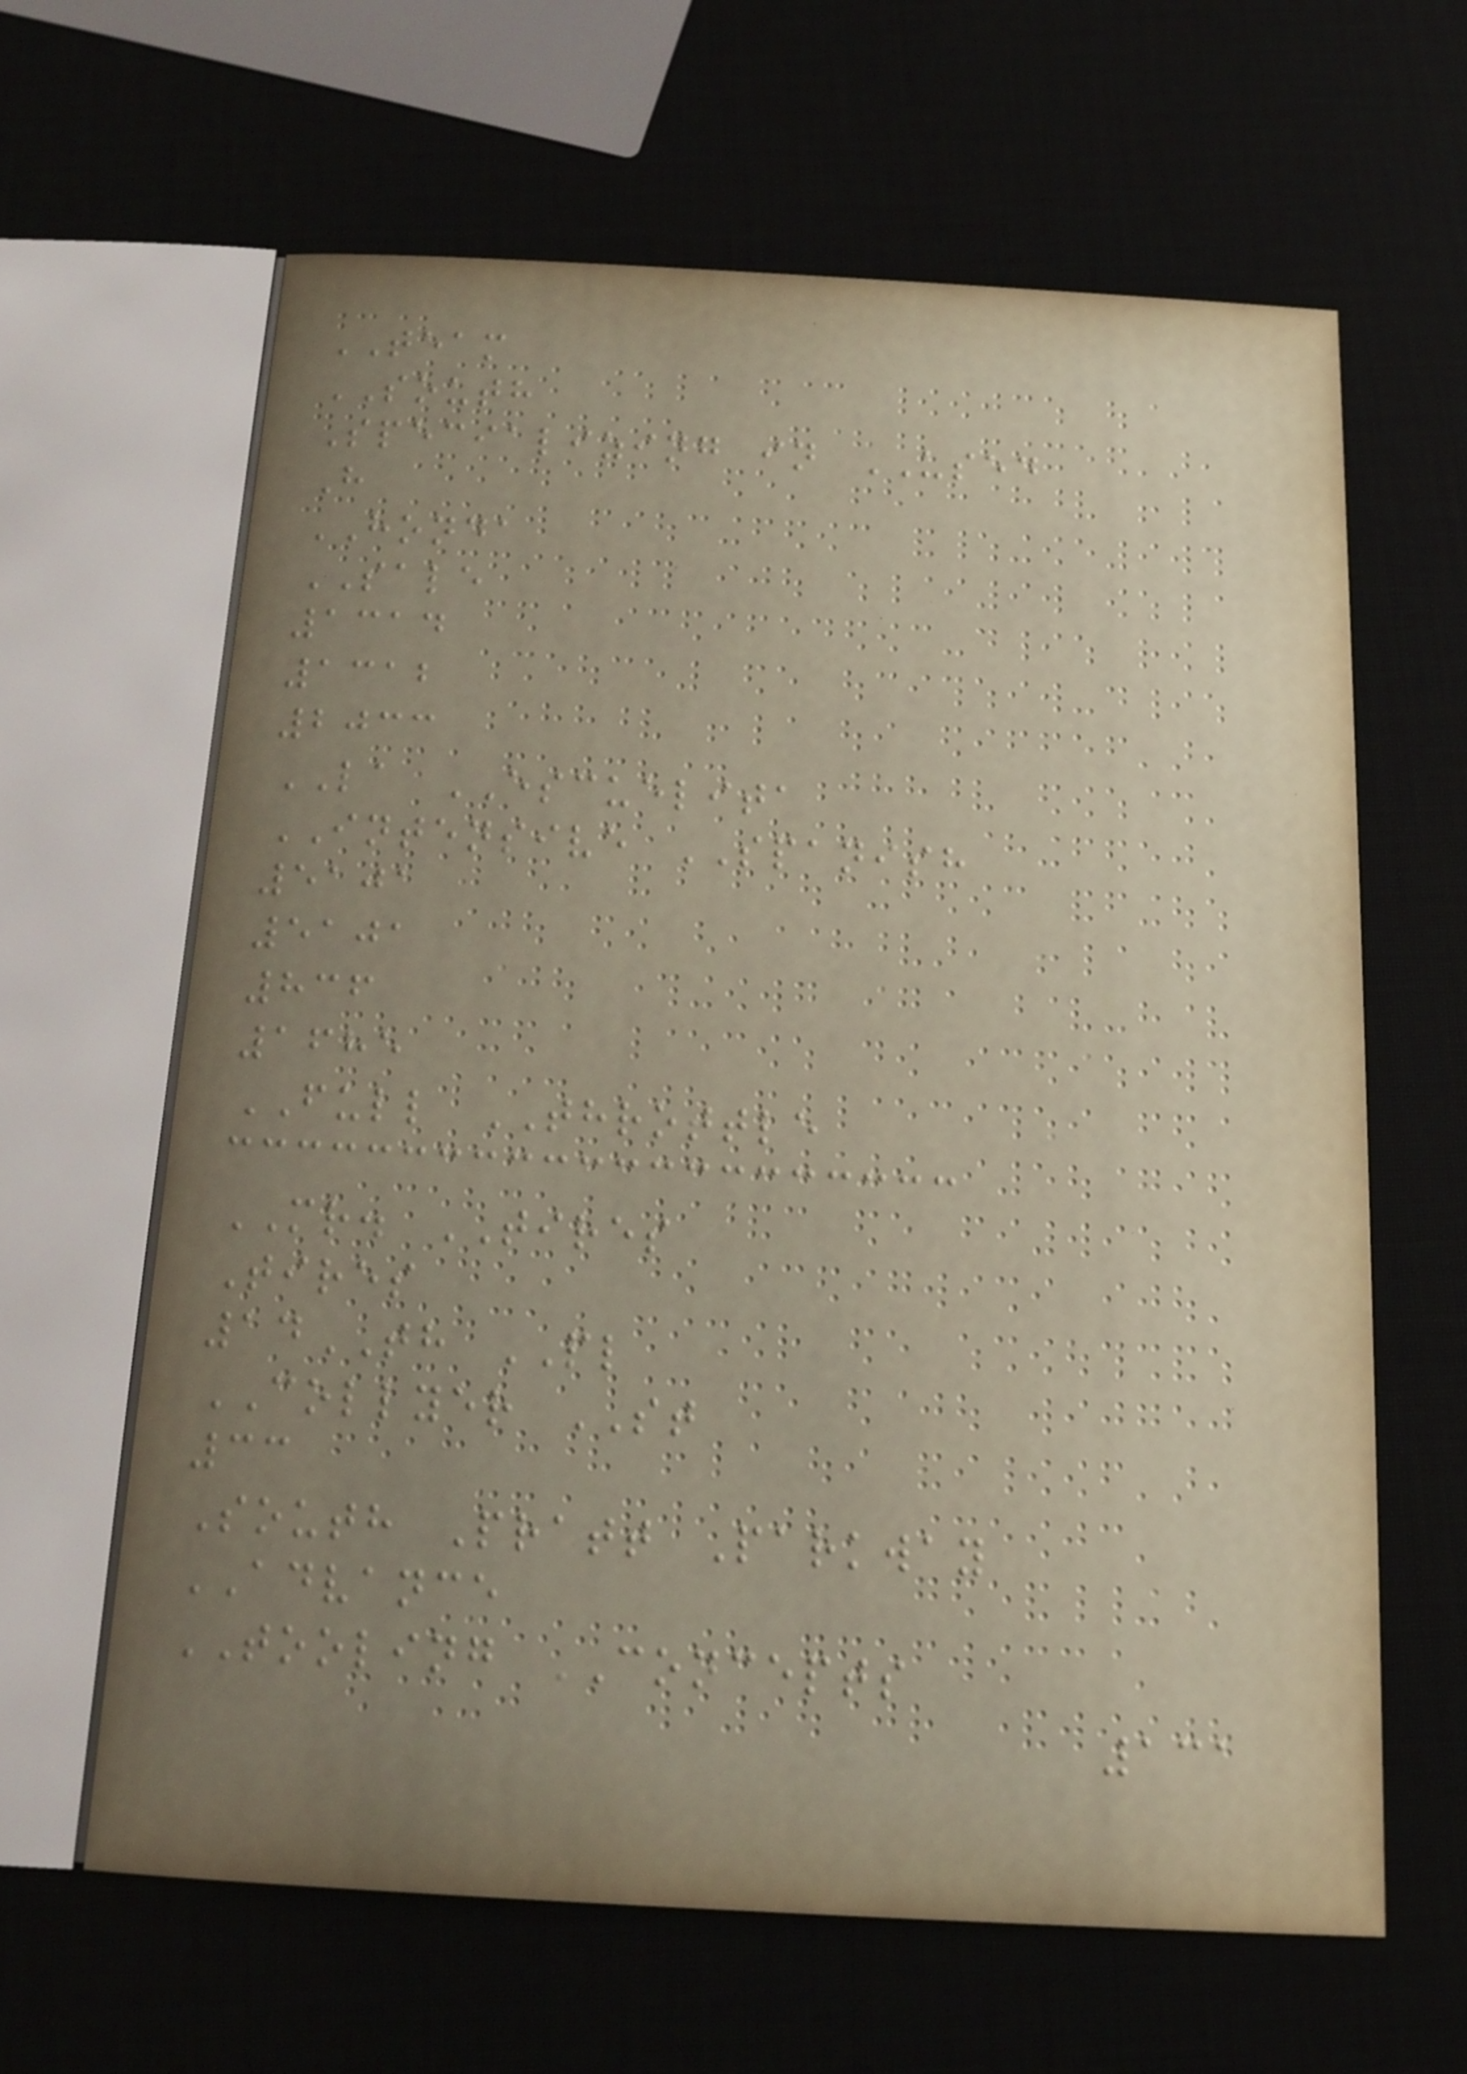TEAM
SOUTH
Specializing in USED
H
HONDA
SALE
1314
1312
2033
LA ESCUELITA
INTENSIVE SPANISH
5101
5101
836
1685
FULL THROTTLE
MR. TIRES
Tires
14TH PL
COLLYER ST
33
South Pratt Parkway
ADVANCE
TOOLING CONCEPTS
131
